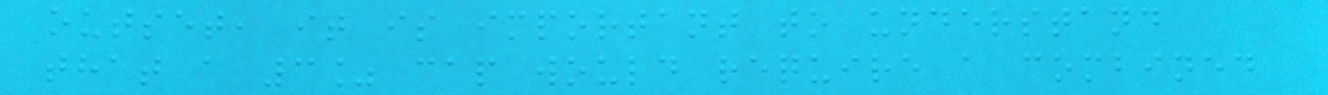outset, it is important to understand
that a 3% cap would require a combined
